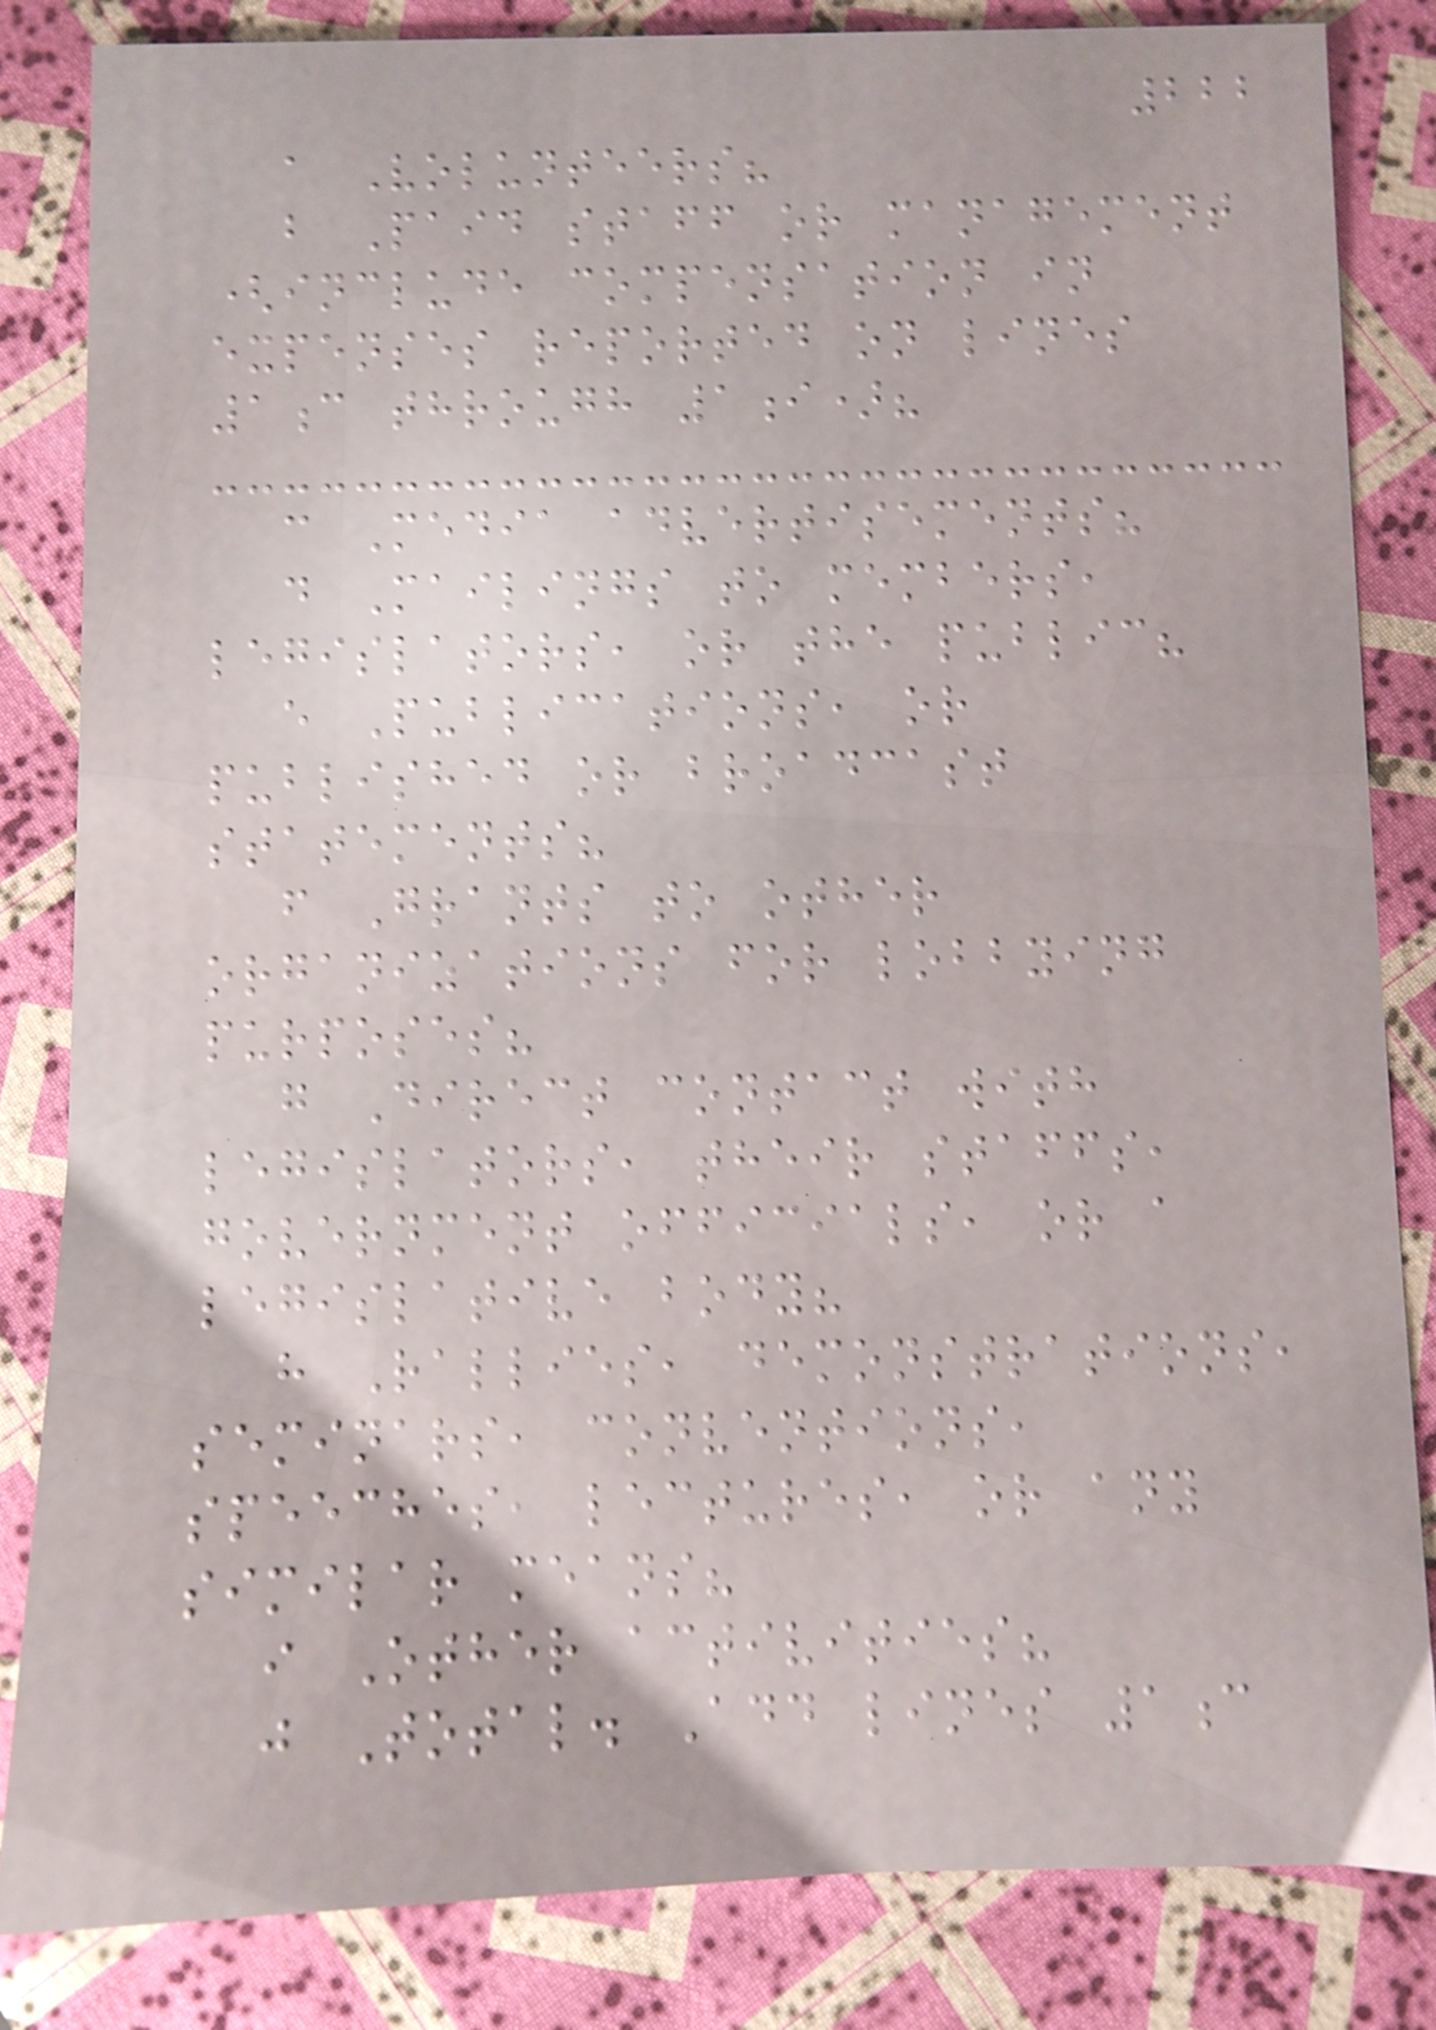222
a Volunteers?
b Paid staff or management
(include compensation in
expenses reported on lines
1c through 1i)?
c Media advertisements?
d Mailings to members,
legislators, or the public?
e Publications, or
published or broadcast
statements?
f Grants to other
organizations for lobbying
purposes?
g Direct contact with
legislators, their staffs,
government officials, or a
legislative body?
h Rallies, demonstrations,
seminars, conventions,
speeches, lectures, or any
similar means?
i Other activities?
j Total. Add lines 1c
